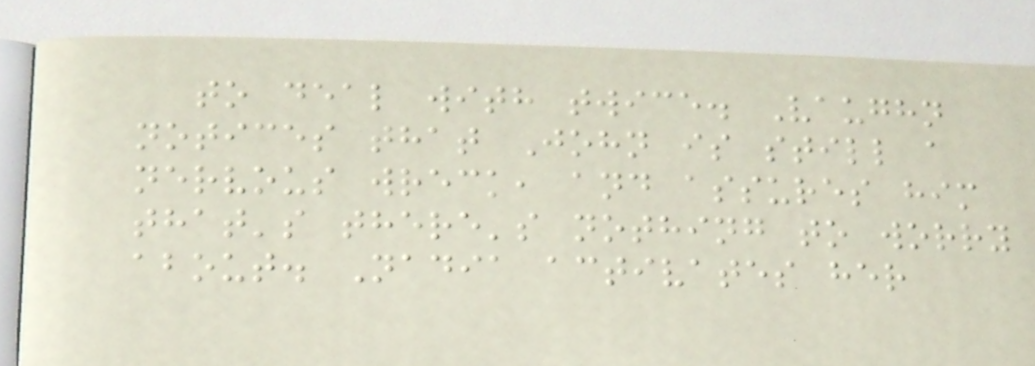to deal with twice. Vaughn
notices that John is still a
nervous wreck, and assures him
that's there's nothing to worry
about. Nadia activates her
